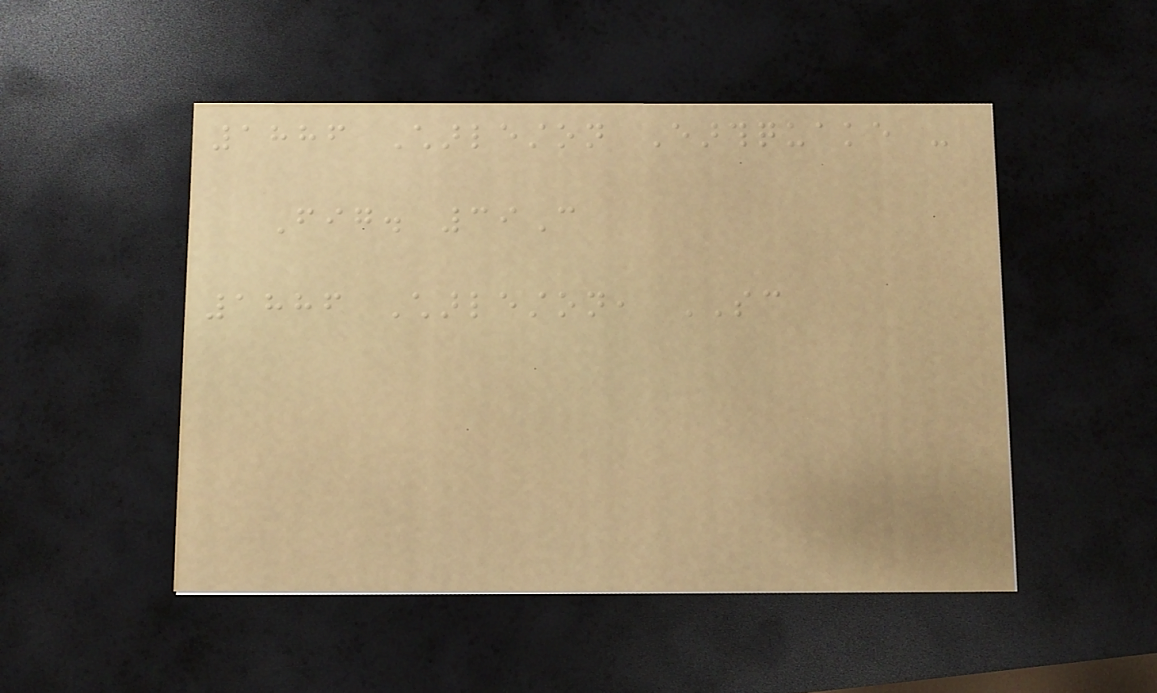1886 Charleston Earthquake -
Fig. 39C
1886 Charleston, SC
